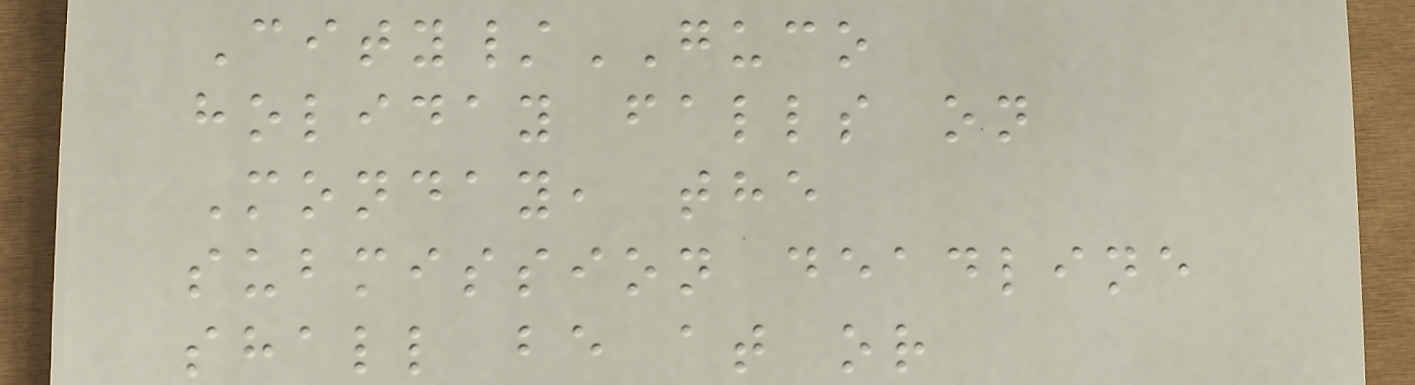City/GUCO
holiday falls on
Monday, the
submission deadline
shall be at or
